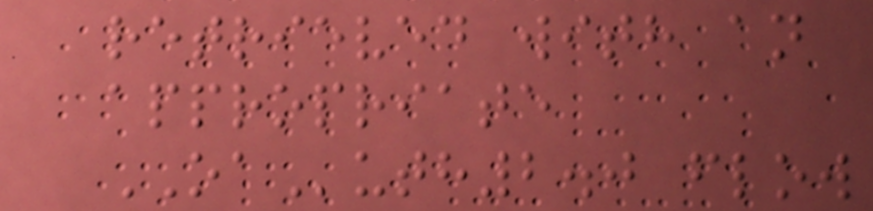retrieved with an
appropriate
OAuth2.0 flow
